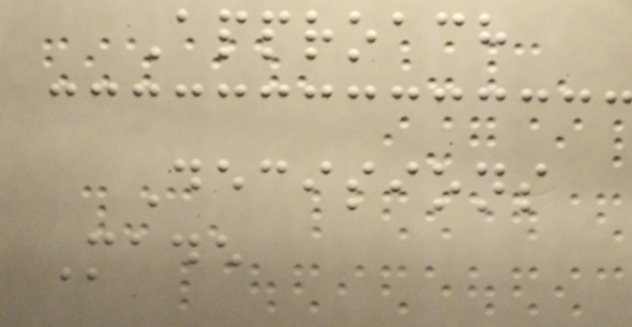Approach
Decisions
Made
